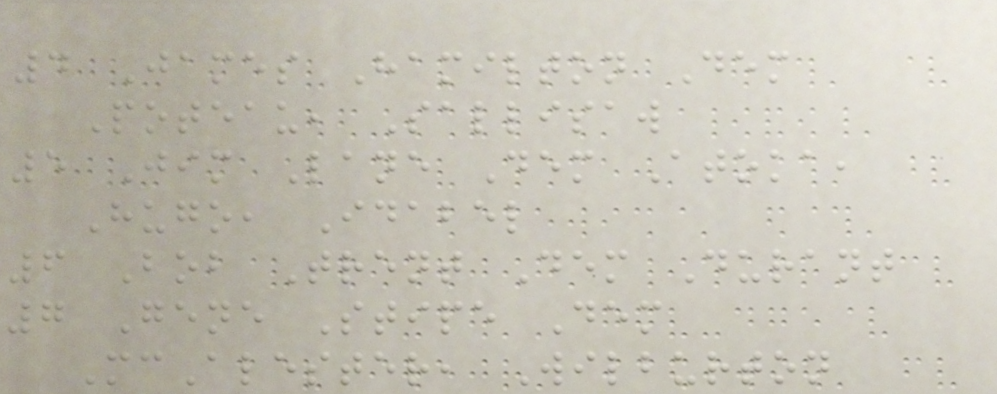4 James Hamilton Dem
Poteau, Sallisaw
5 Jim Lane Dem Atoka,
Hugo, Idabel
6 Bob Trent Dem Durant
7 Gene Stipe Dem
McAlester, Wilburton
